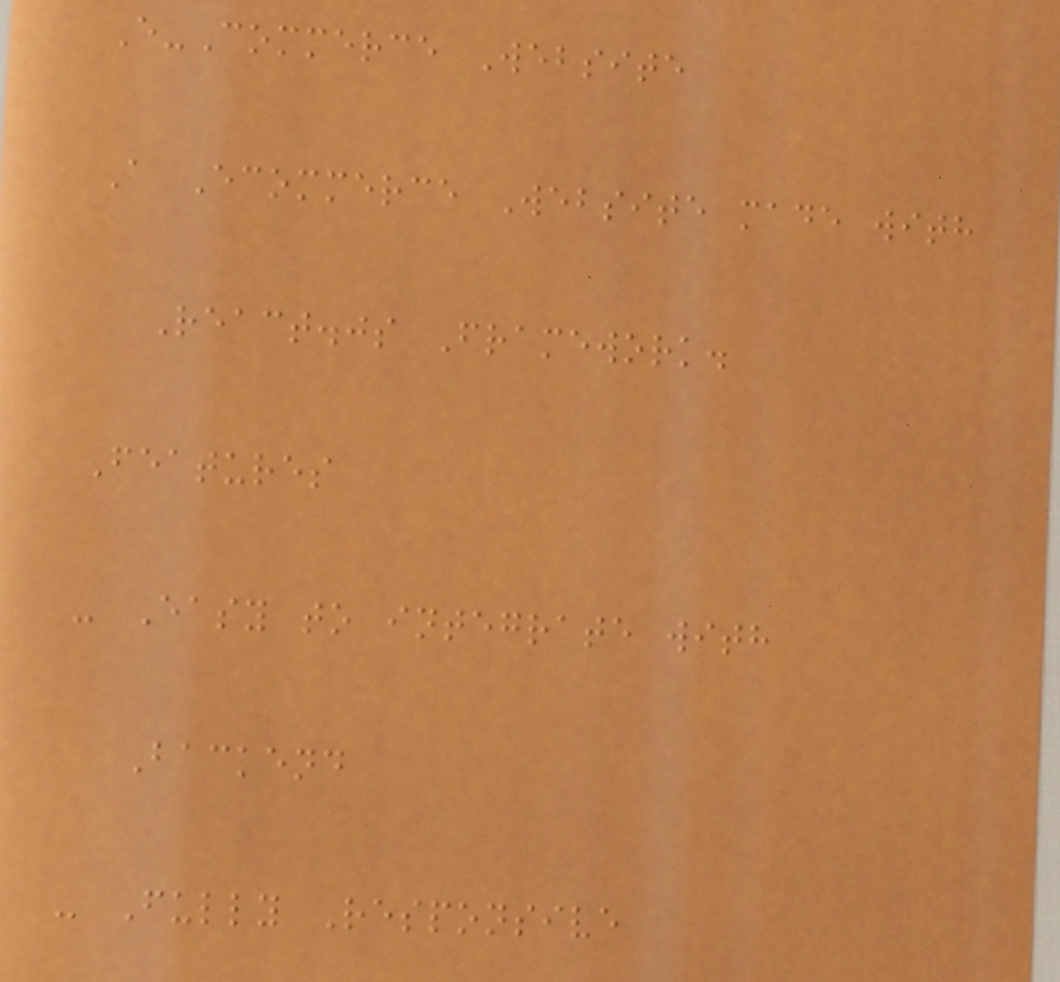E-Commerce Website
A Ecommerce Website made with
React.js Framework.
Features
- Easy to integrate with
Backend
- Fully Responsive
